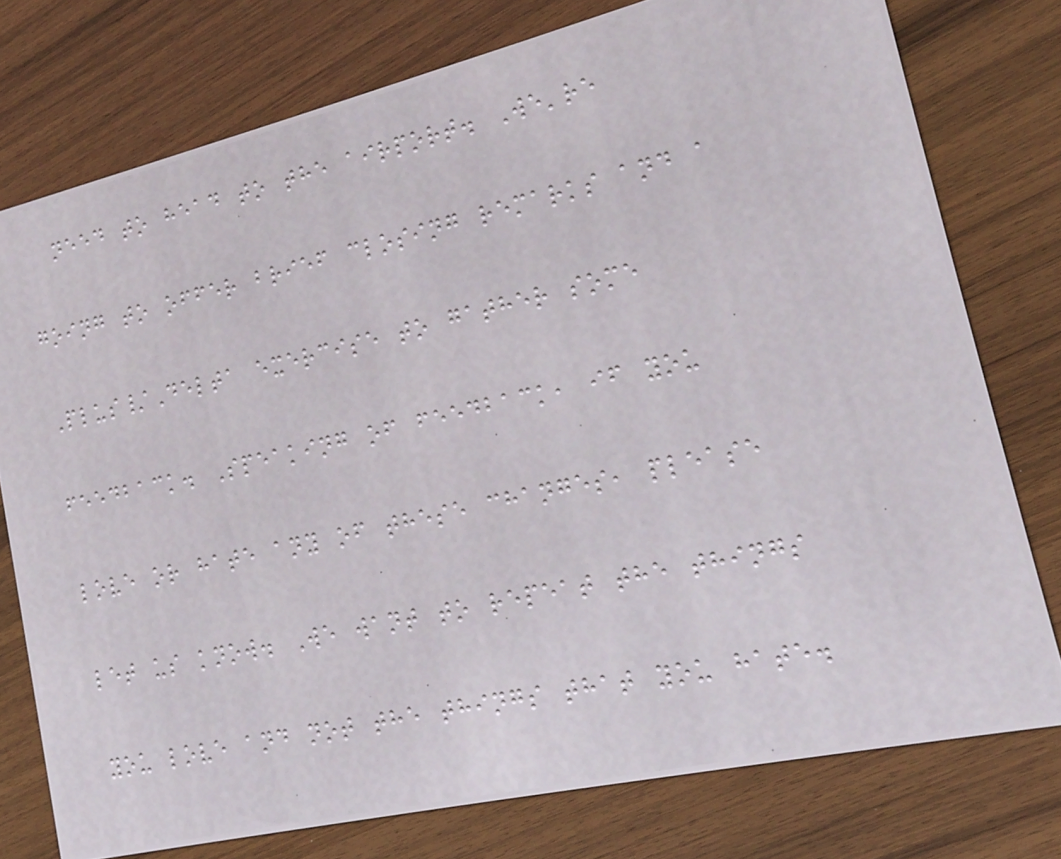need to head to the airport. We're
going to offer brief closing remarks and a
Plus/Delta exercise to gather some
feedback. Speaking of feedback, if you
love or hate any of these changes, please
let us know. We want to repeat the things
you love and not the things that you hate.
